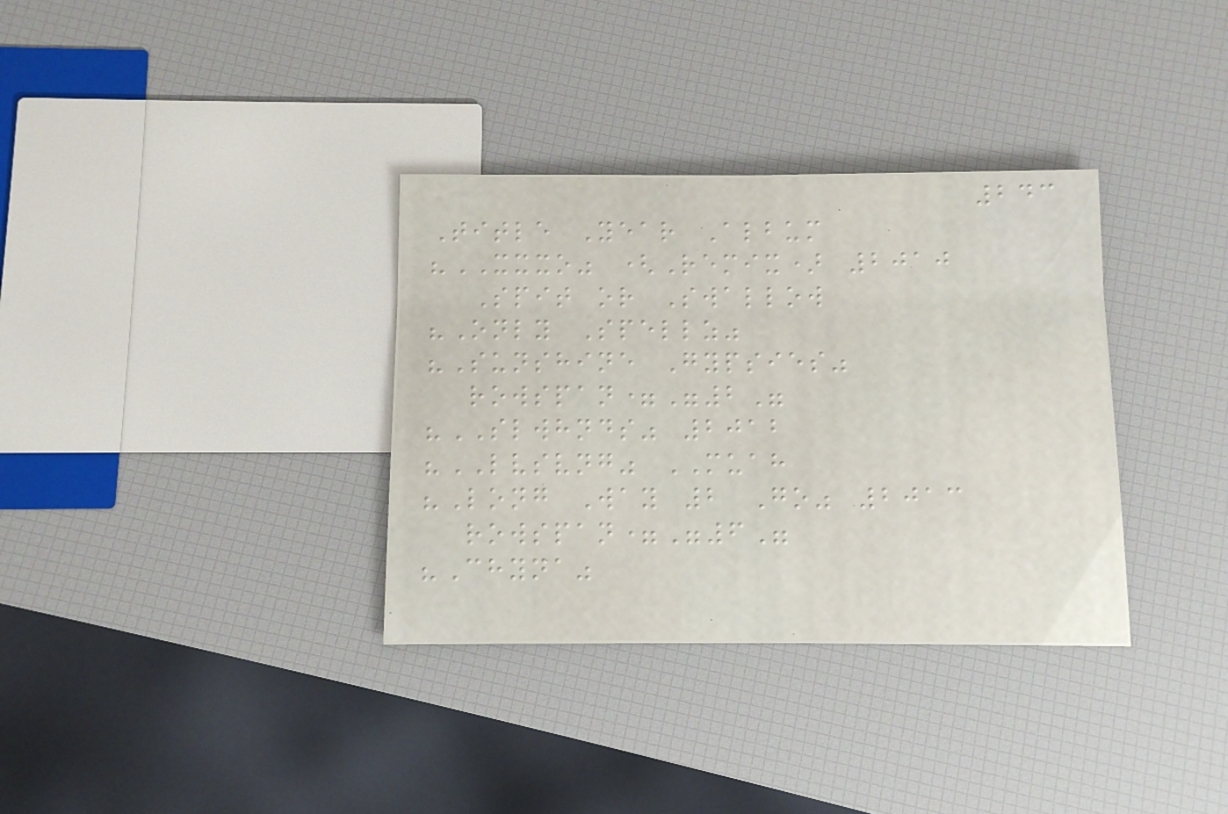243
Title Year Album
"XXXO" (Remix) 2010
Spit or Swallow
"Only Spellz"
"Sunshine Gypsies"
rowspan="2"
"SLWHNDS" 2012
"LVSVNG" MUAH
"Long Way 2 Go" 2013
rowspan="6"
"Chyna"
